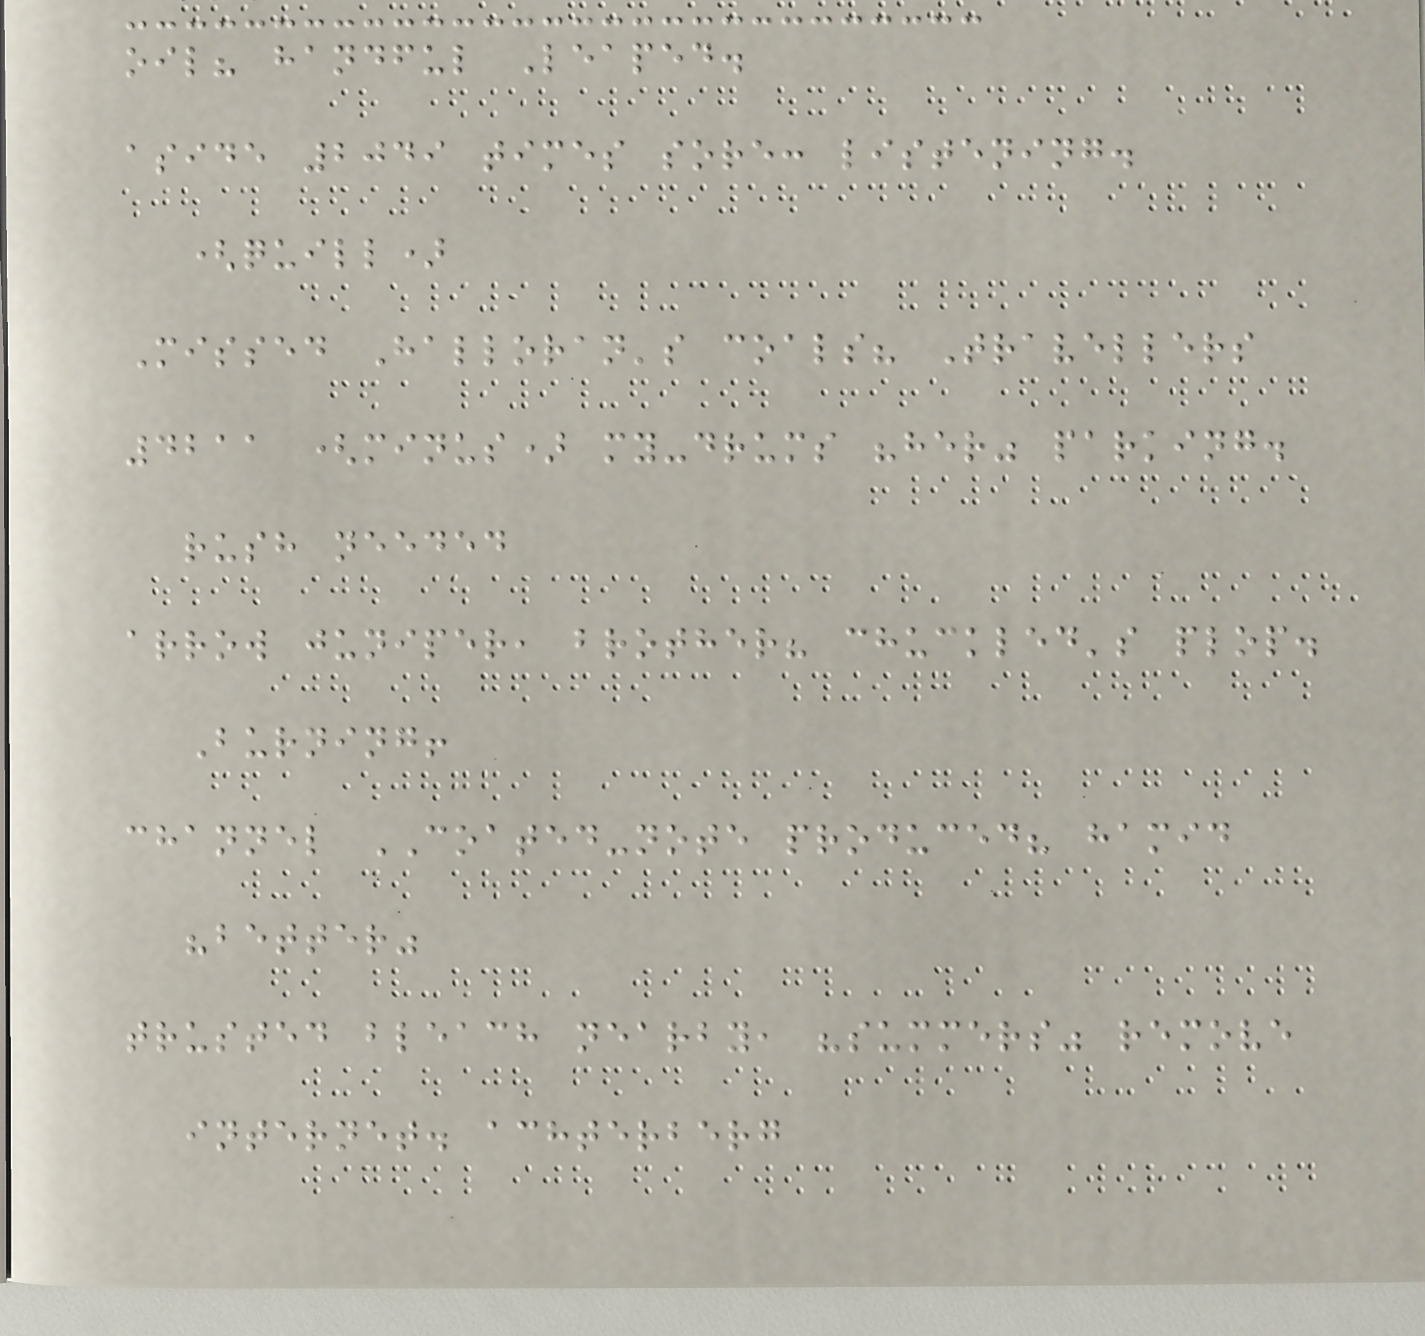oil? handful Leaped.
aside 2049 times sore: listening.
(quill)
Missed Halloran's coals? Travellers
4211 (minus) my-drums "her" parking.
rush needed
arrow juniper, brother? chuckled's plop.
Burning!
channel COATED-note produced? hamid
"better"
trusted bleach nearby, "summers" remove
internet. achterberg
